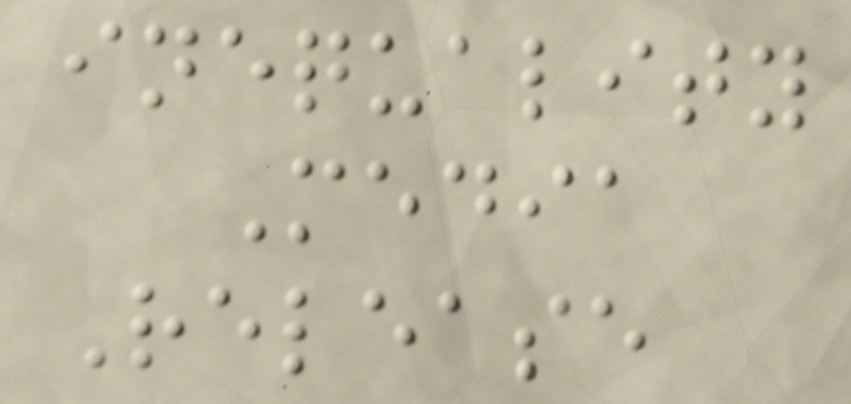inequality
Media
Release
